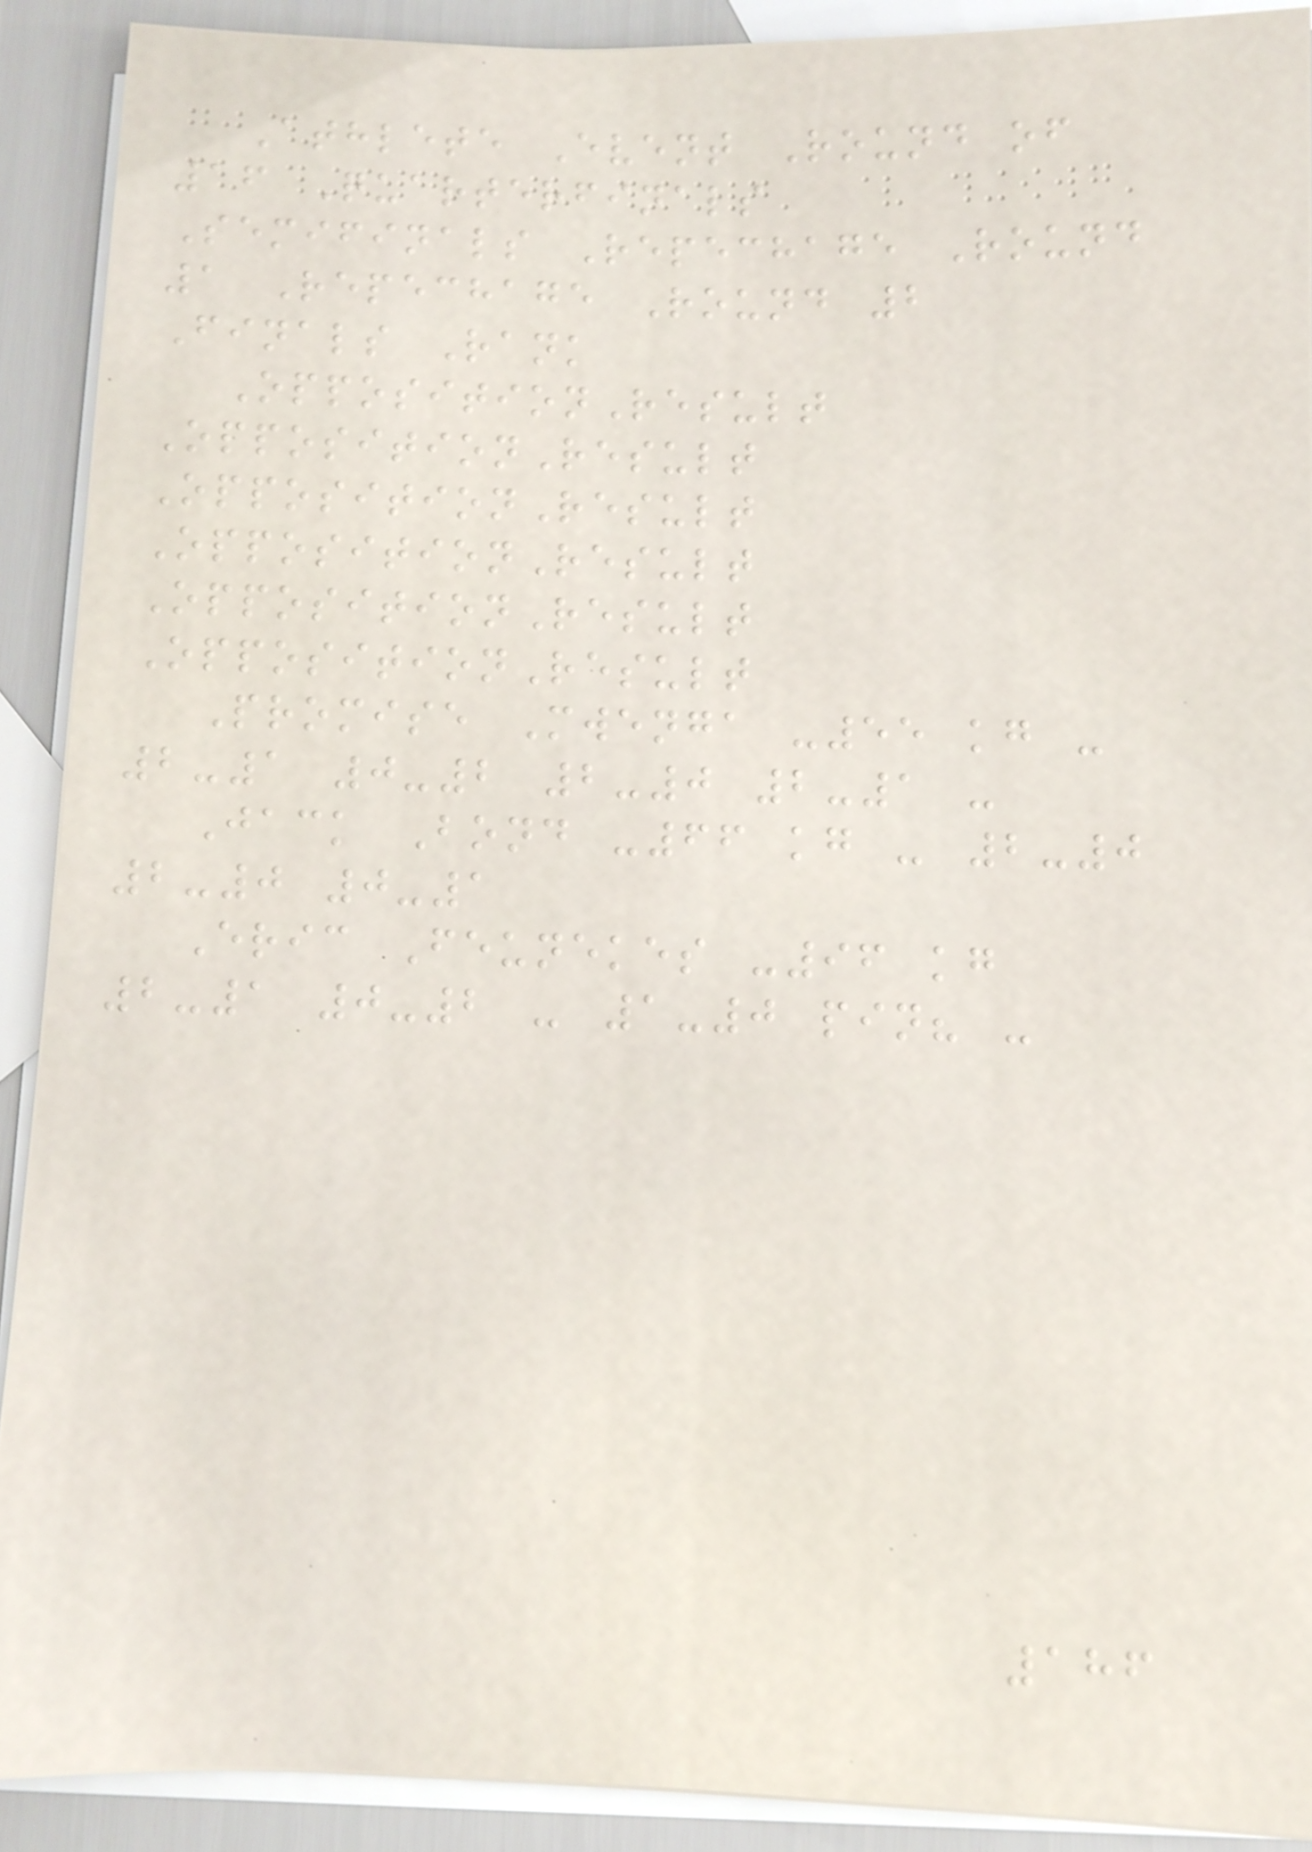Athlete Event Round of
16 Quarterfinals
Semifinals Repechage Round
1 Repechage Round 2
Finals Rank
OppositionResult
OppositionResult
OppositionResult
OppositionResult
OppositionResult
OppositionResult
Promise Mwenga -55 kg -
2-1 0-2 2-0 2-1 -
Jack Bond -66 kg - 2-0
2-0 0-1
Eric Feunekes -96 kg
2-1 0-2 - 1-0 pin? -
186
